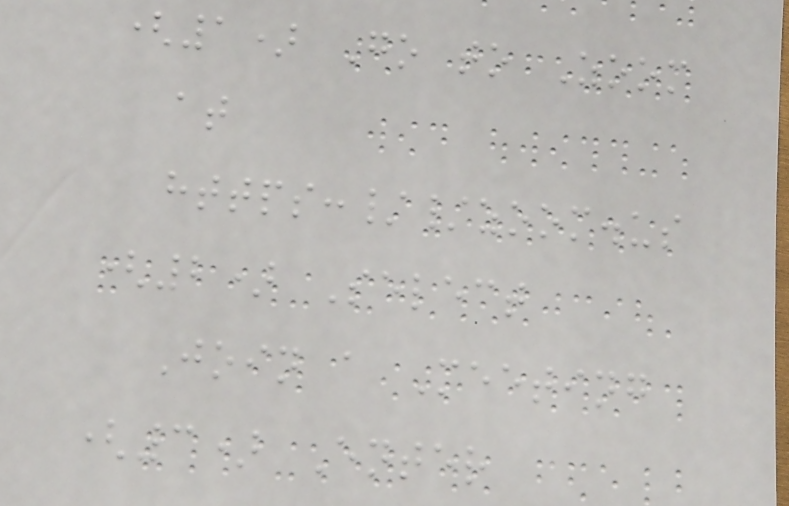(1) Go to Zoom
at
https://zoom.us
(2) Select
Join a Meeting
(3) Enter
